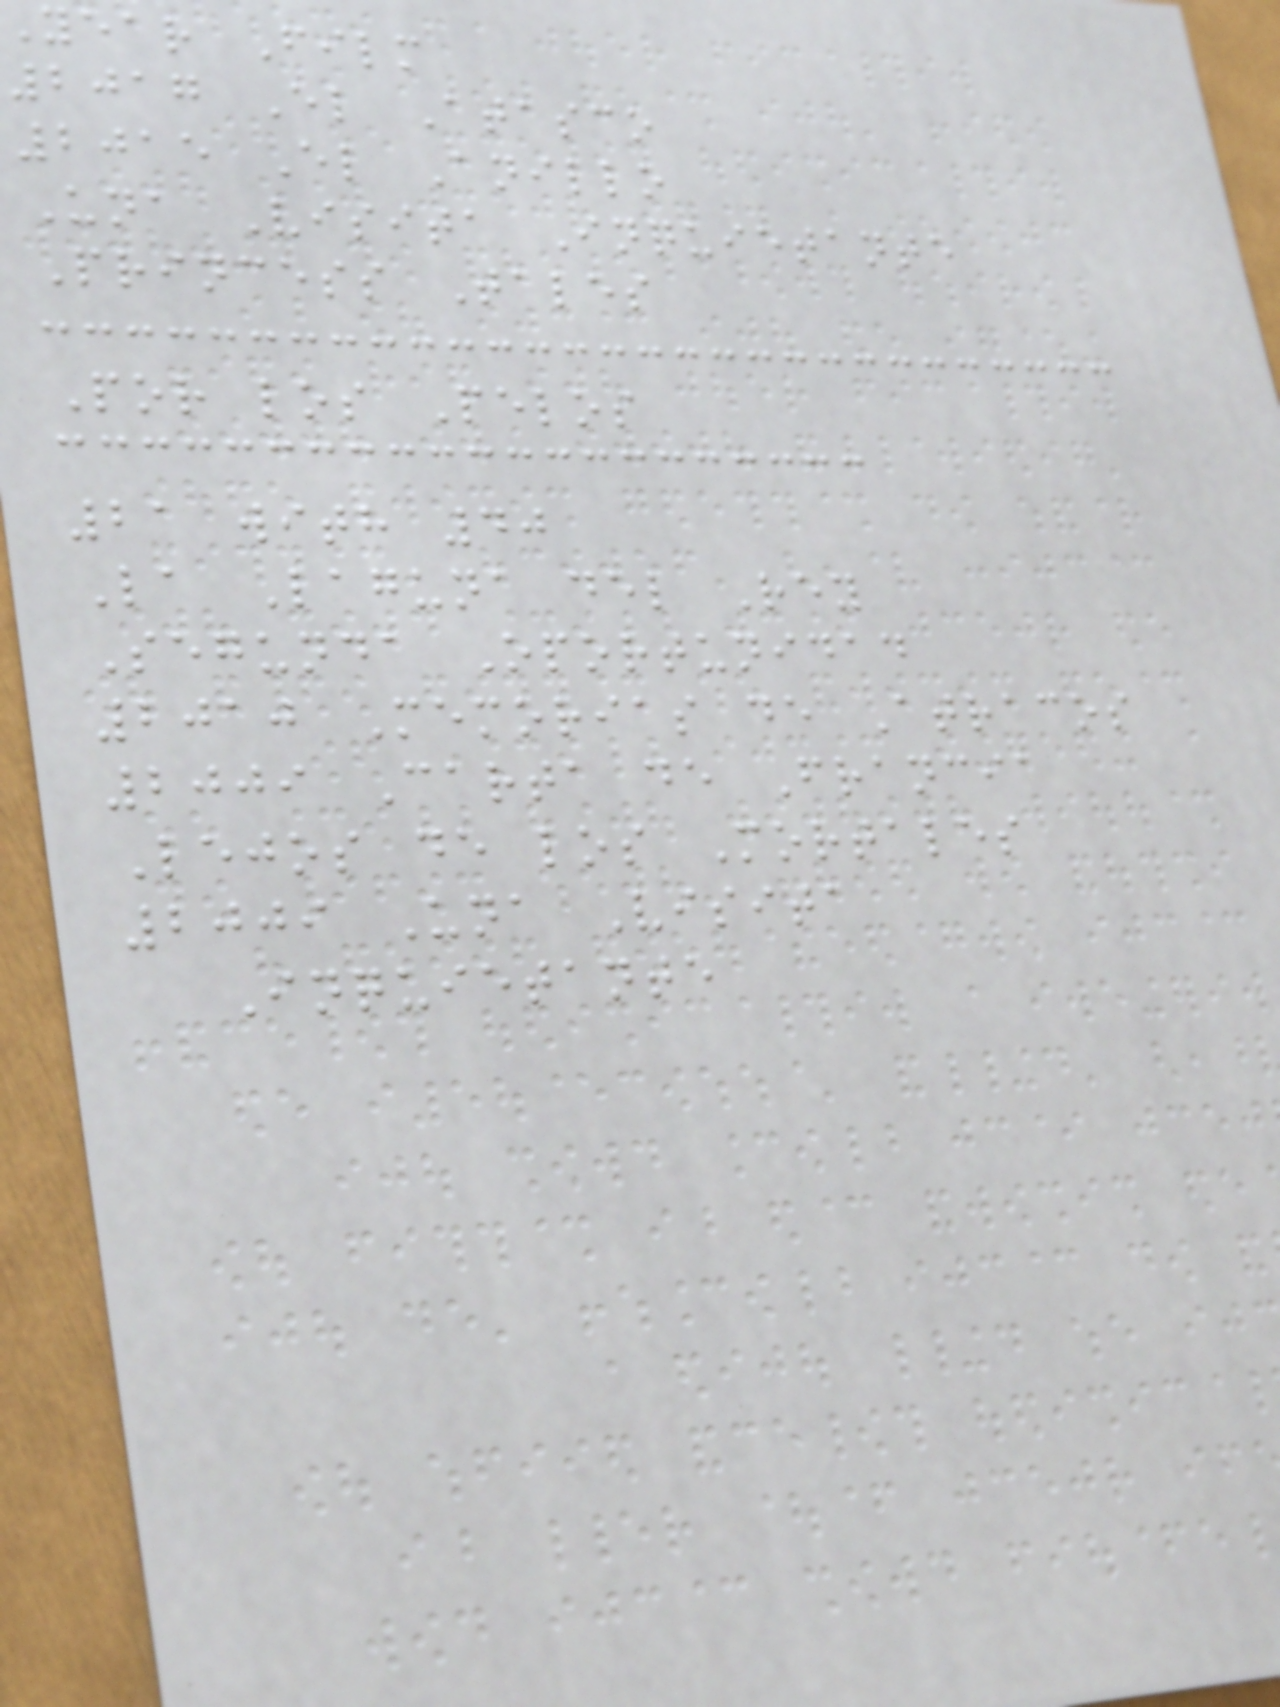year Film
2017 El Atasco
2015 El Anillo
Una Visita Inquietante
Princess Tales
Por los Pelos
21 with 40
La Laguna del Rey
Segunda Oportunidad
2010 Memorias de Atracos
2009 Carta de Francia
Lejos de los Mortales
2009 Una Visita
Inquietante
